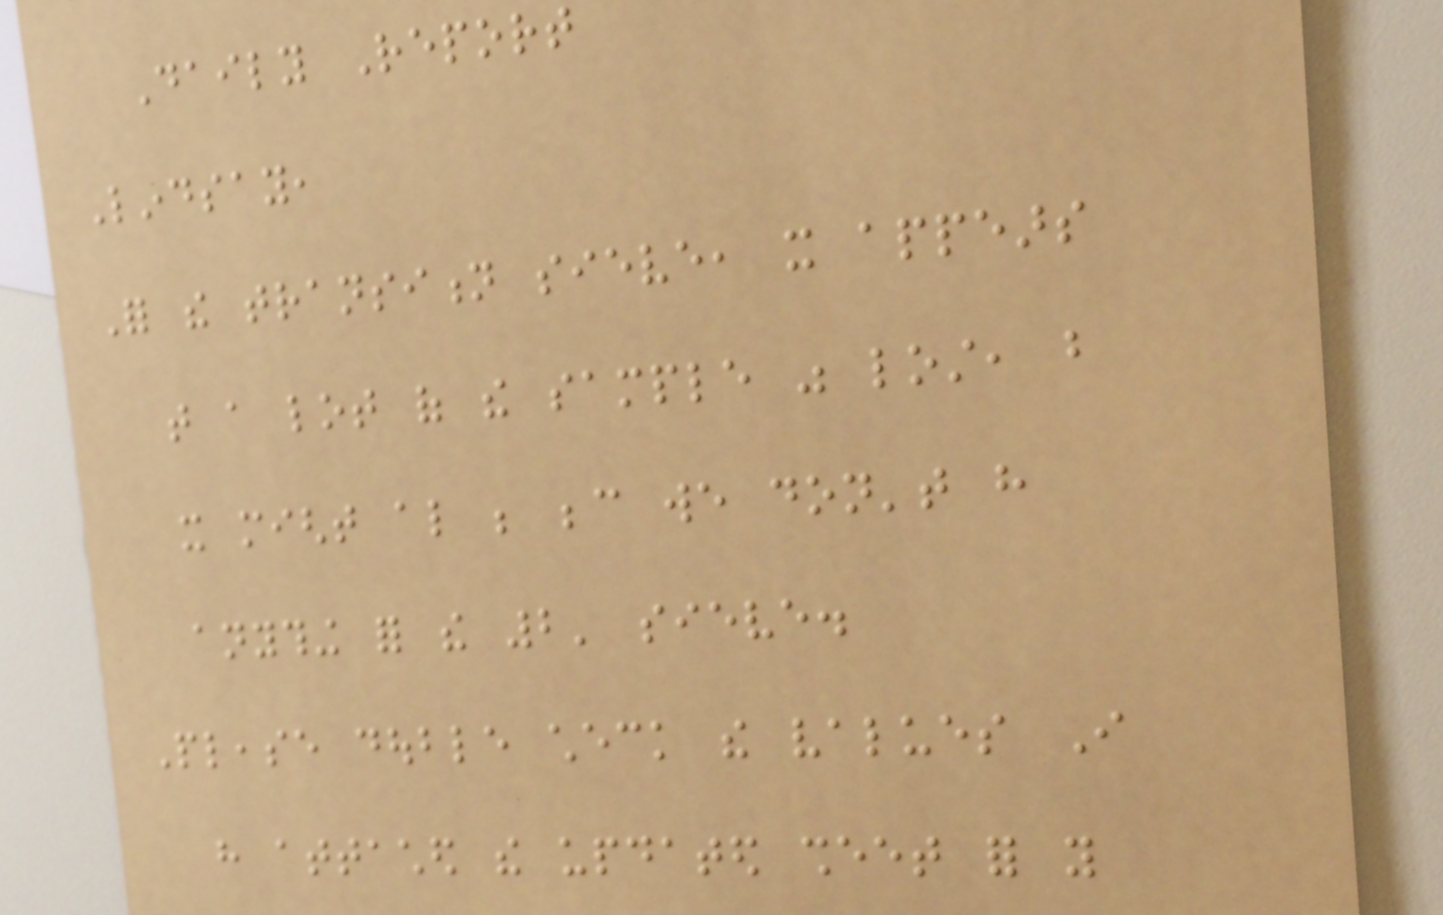Daily Report
Lindsay,
For the transition sieve, it appears
that a lot of the sample was lost, but
it might also be because we don't have
anything for the 2' sieve.
Please double check the values I
have attached the updated sheet for you
